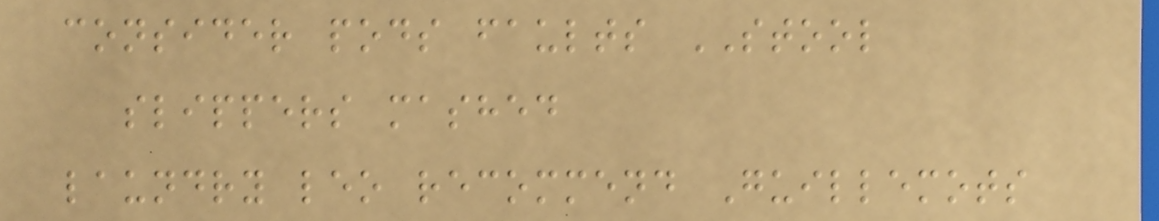consider pods faults STOOL
slippers mashed
laundry leo recommend Guillemots
